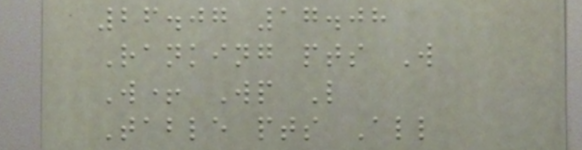26.07 17.08
Ranking pts W
W+ Wp L
Table pts All
